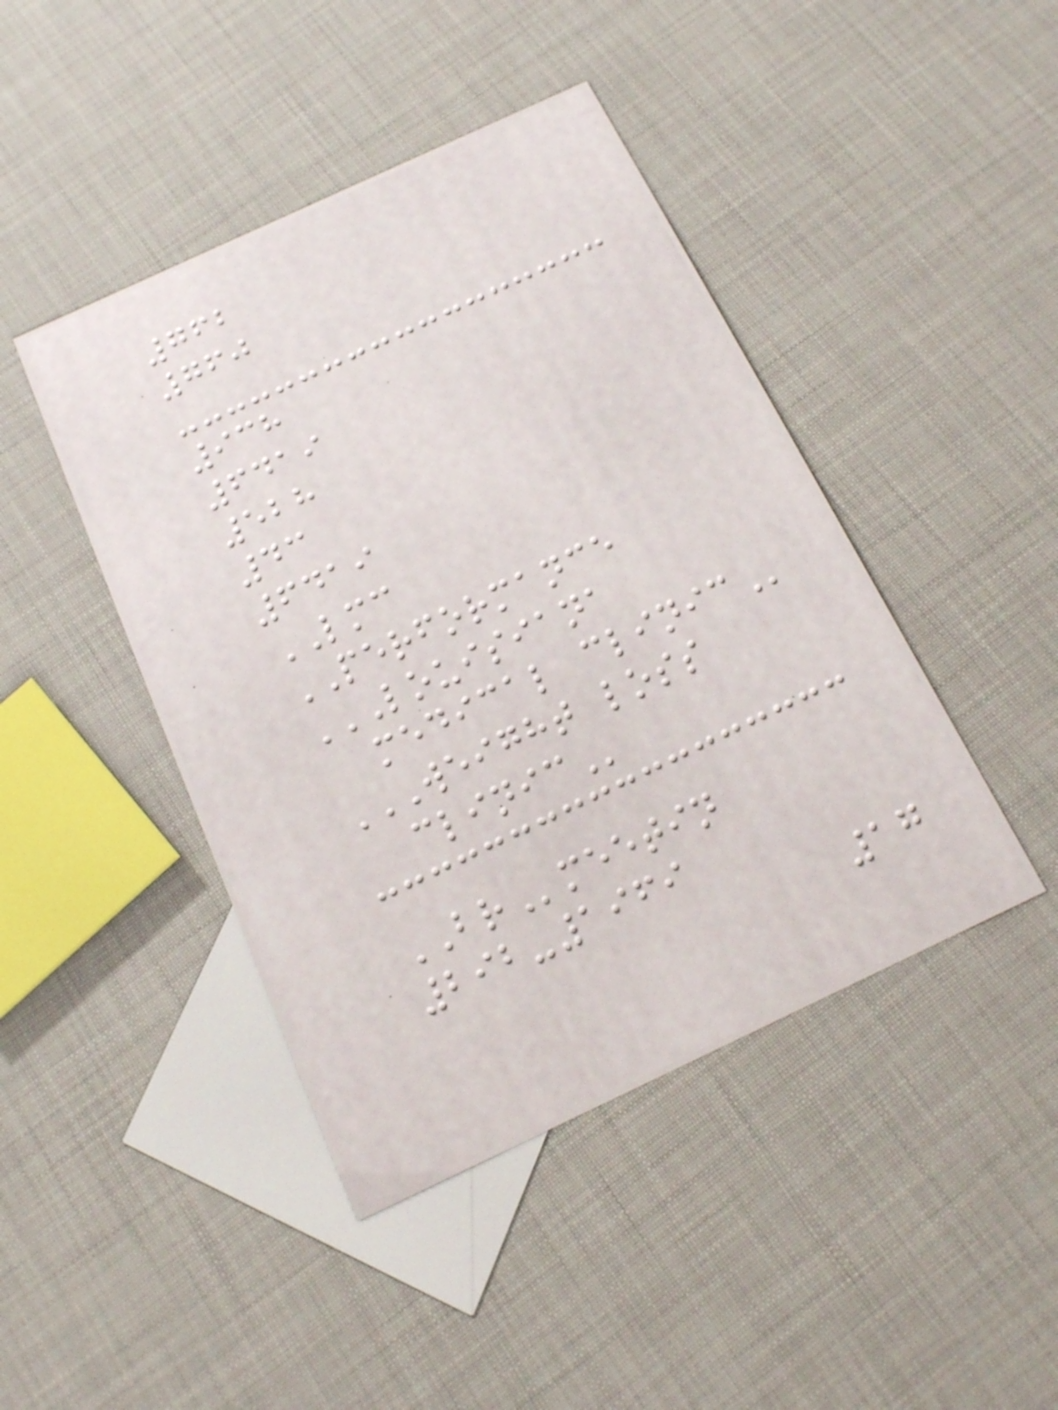762
760
938
6419
528
43
6419
LMC
PERFORMANCE
LOUISIANA
MEDICAL CLINIC
WEIGHT LOSS
CLINIC
BRmeetin
292-1969
17
